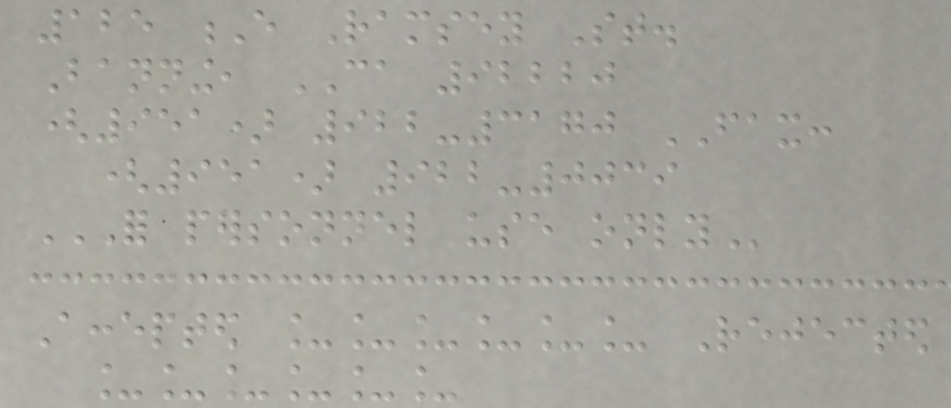125 E Ramsey St.
Banning, CA 92220
(951) 922-3170 FAX:
(951) 922-0039
FOR PERSONNEL USE ONLY
Accepted ______ Rejected
______
